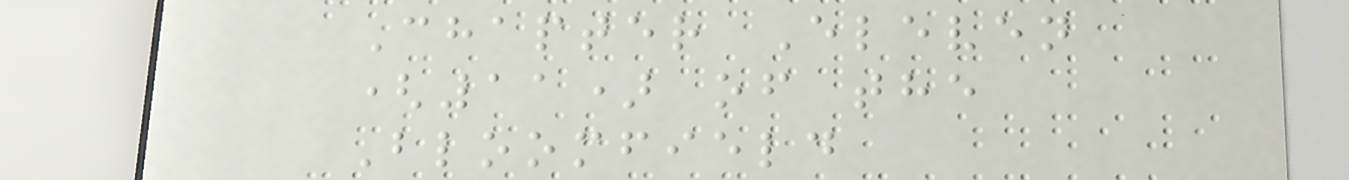Chapter Eleven
(11) of the
Bloomfield
